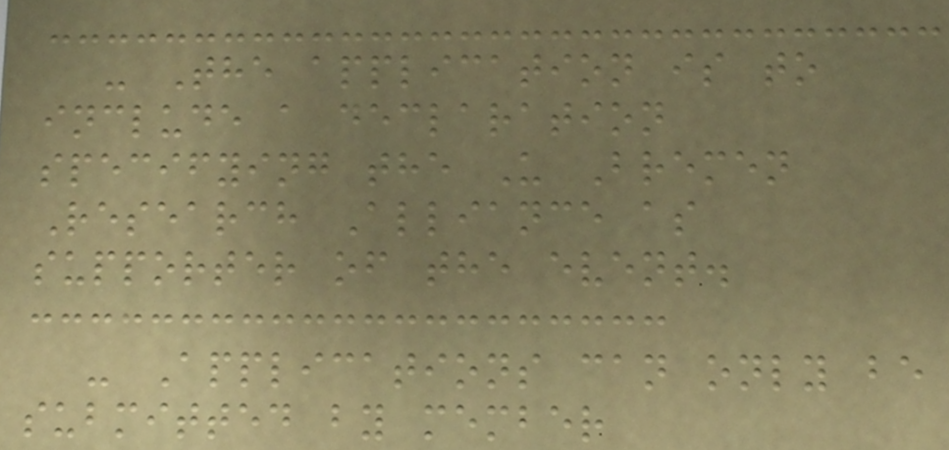- The application is to
include a declaration
specifying the U Bremen
Research Alliance as
supporter of the event.
- Applications can only be
submitted by member
